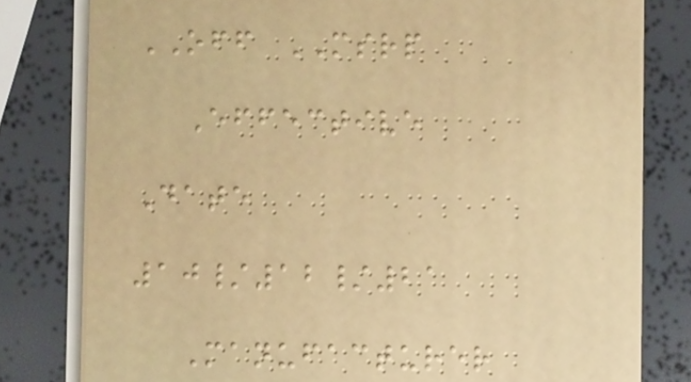OFF MSRP
Effective
Date
10/12/21
Manufacturer
